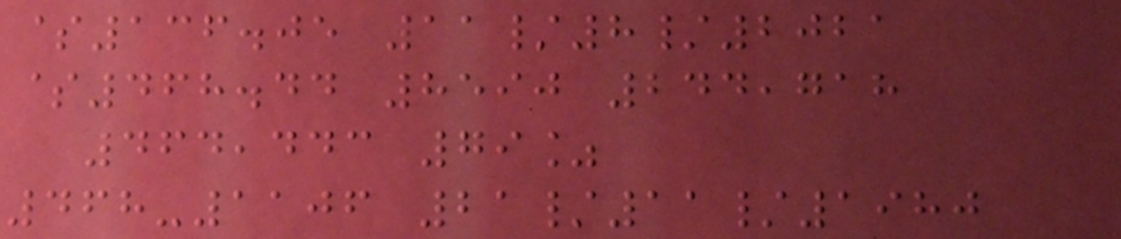$136.05 11/8/2021
$468.44 8590 244,718
464,443 79%
468-1106 21/11/1980
